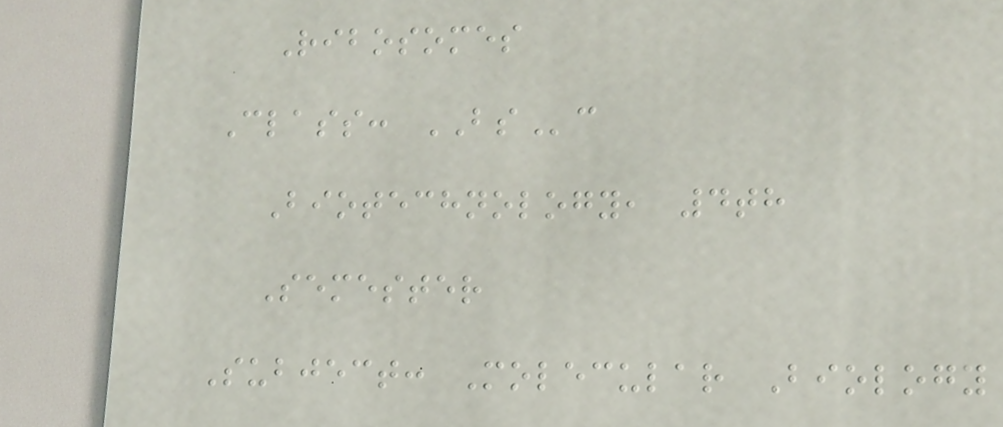Ribosomes
Class: BSc
Biotechnology, 4th
Semester
Subject: Molecular Biology
